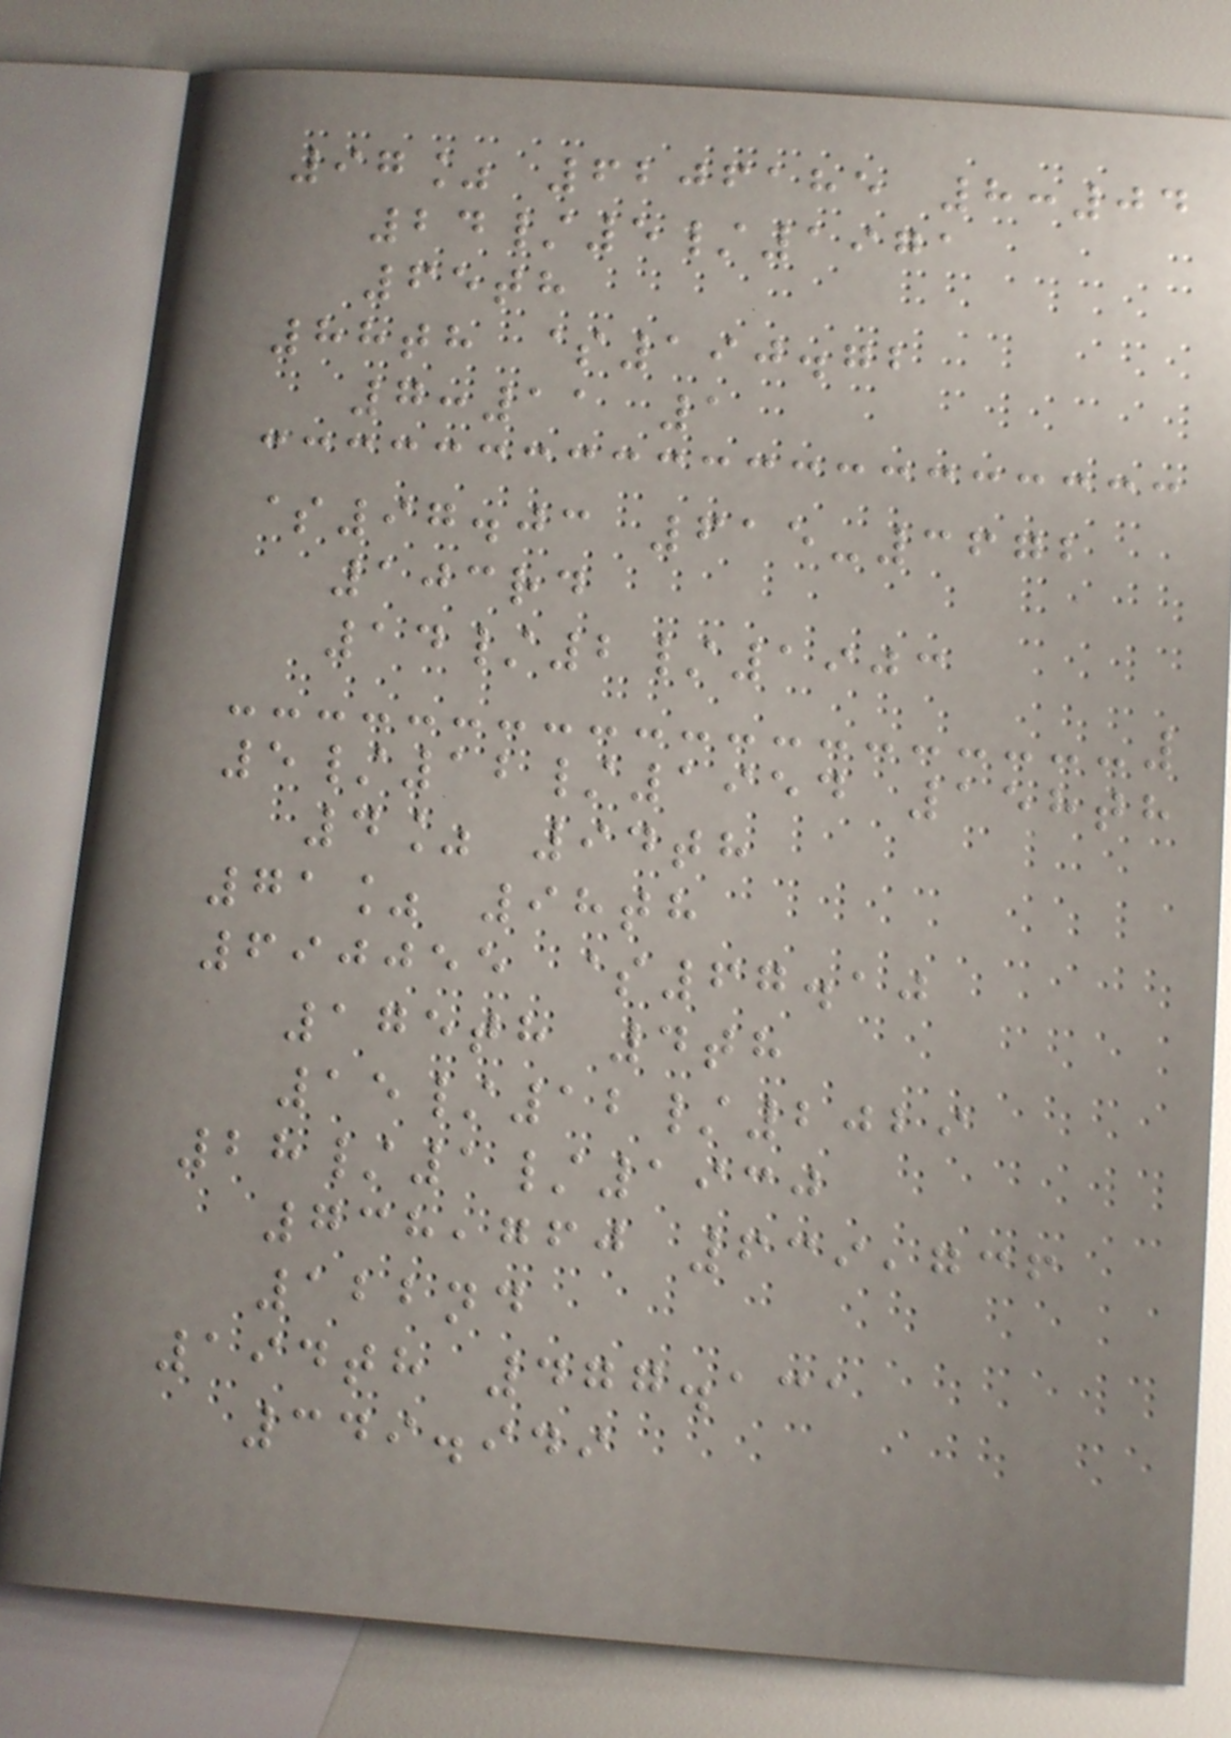97% 6206185 8:04
24/5/1971
65th
88th $190.72
7:11 1
$97.03 615-3672
103rd
14/2/1903
5/12/1954 158th
4% 94th
71% 98th
690055 $67.10
175th 4th
15/12/2029
28/1/1930
738,760 639,736
122nd
194th 477.131
349.949
